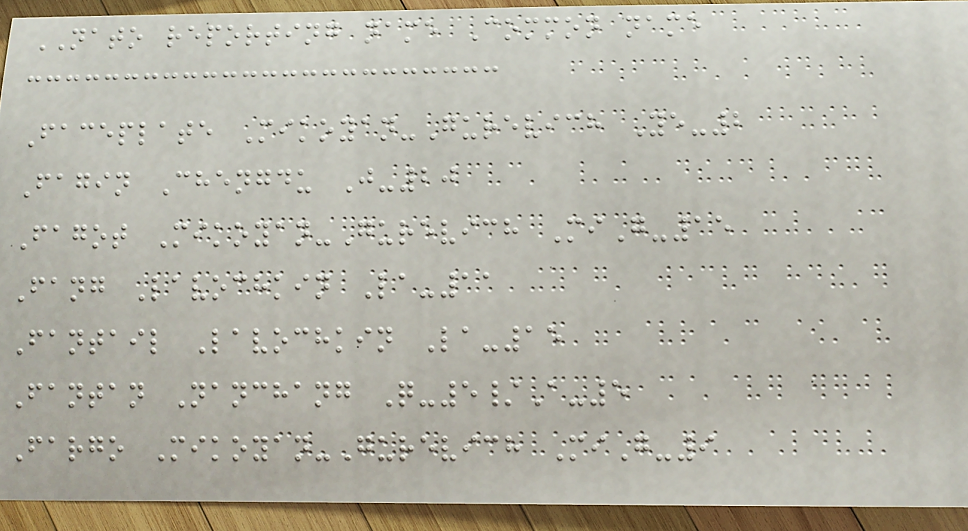NATO reporting name Common name
Faceplate Mikoyan-Gurevich Ye-2
Fagin Chengdu J-20
Fagot Mikoyan-Gurevich MiG-15
Fang Lavochkin La-11
Fantail Lavochkin La-15
Fantan Nanchang Q-5/A-5
Fargo Mikoyan-Gurevich MiG-9
